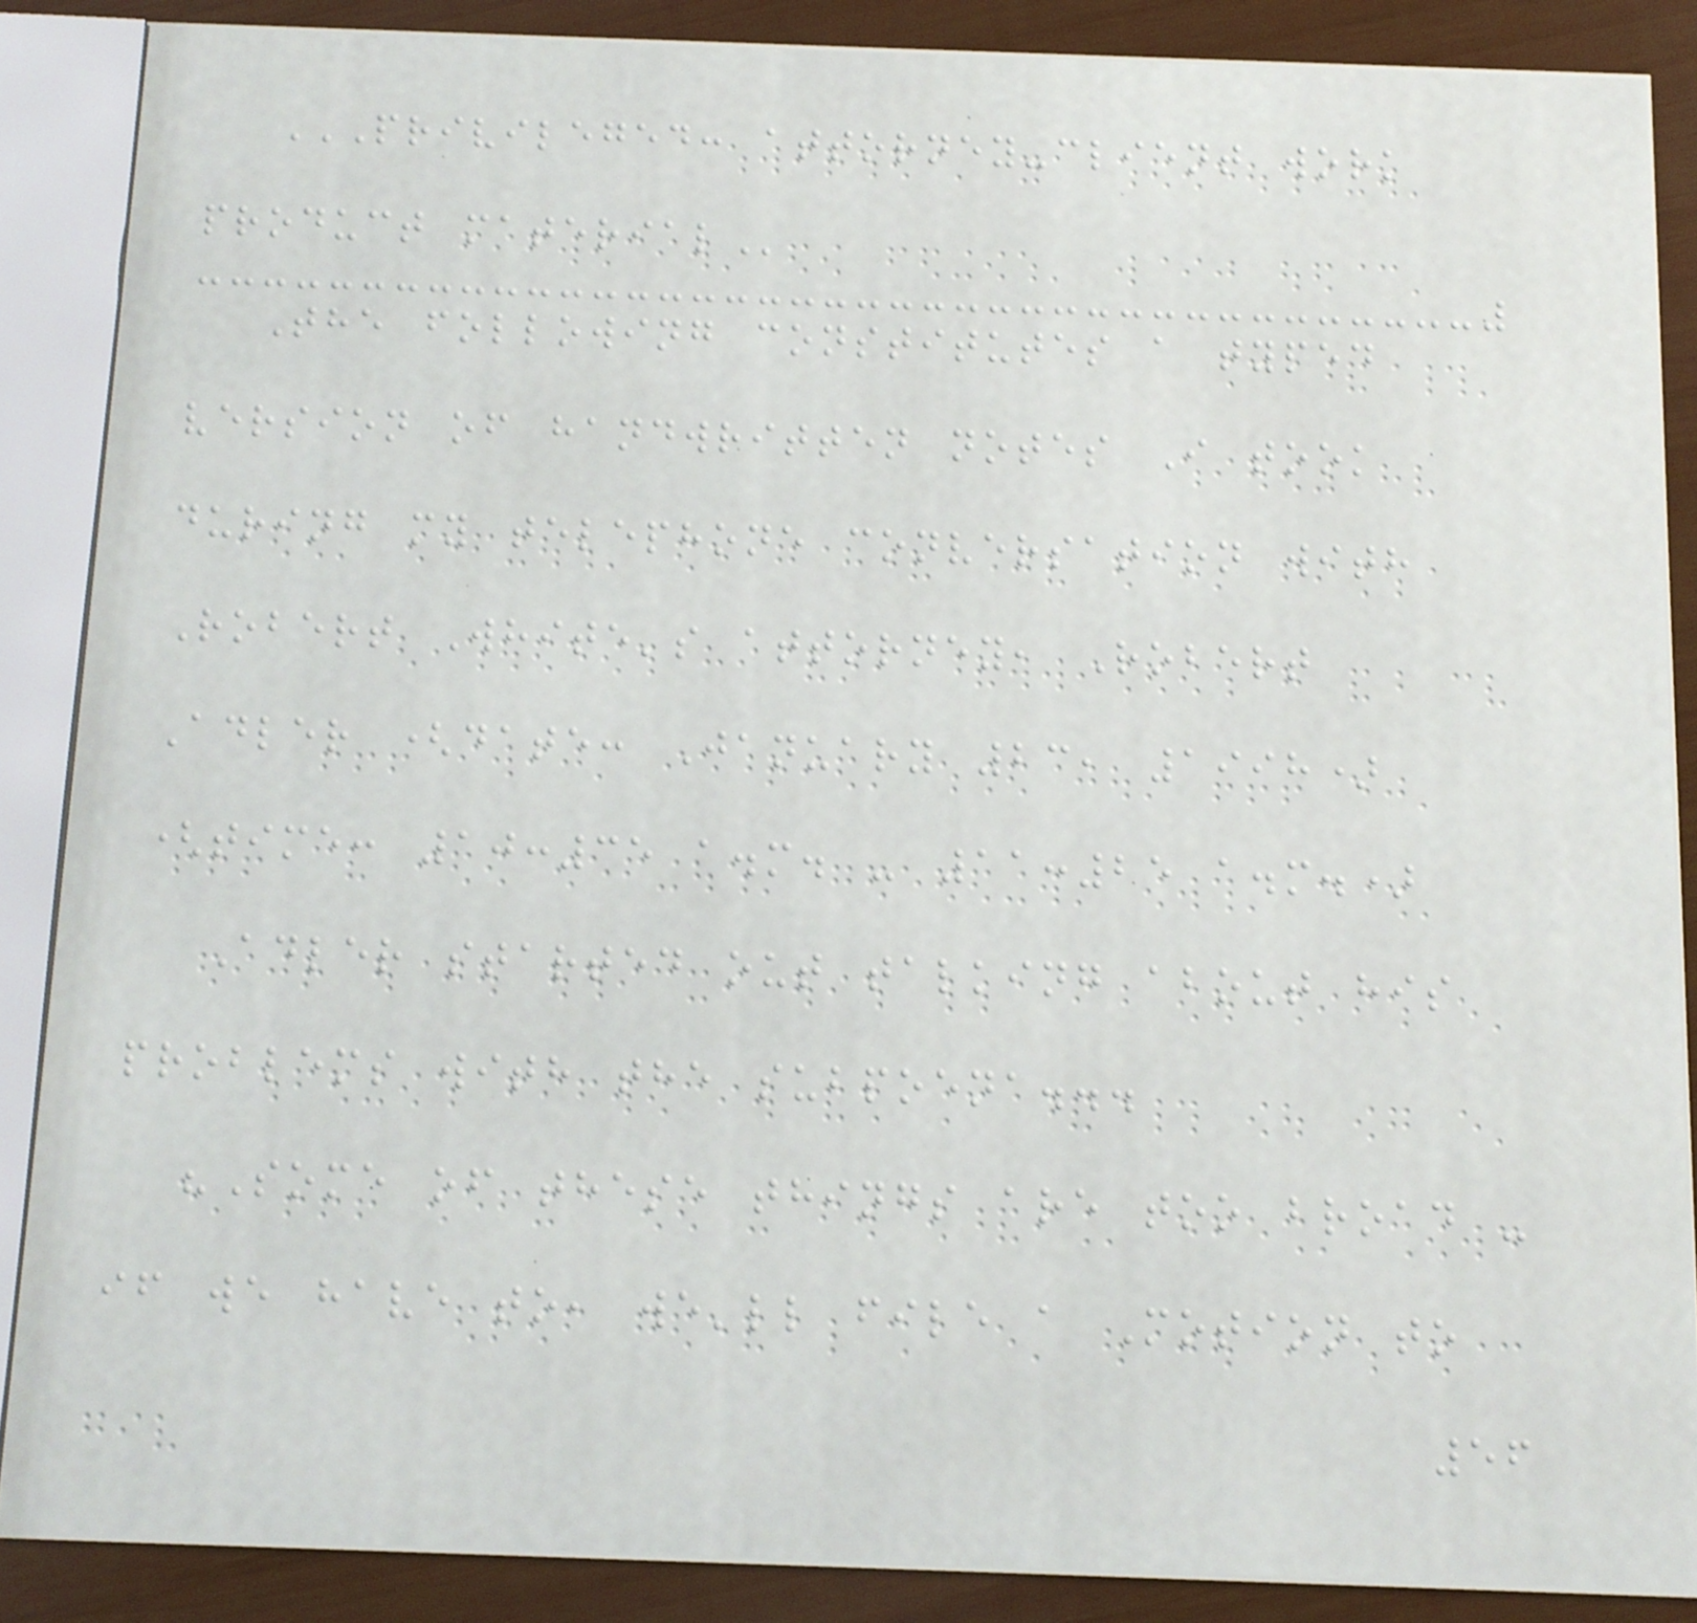PRIVILEGED: ATTORNEY-CLIENT WORK
PRODUCT MATERIAL
The following constitutes a typed
version of handwritten notes I took
during my telephone conversation with
Robert White's attorney, Robert
Adler (date: January 23, 1998)
(time: 10:35 a.m. - 11:25 a.m.)
Adler started out talking about his
problems with the subpoena...
"Some of these things are too broad -
if we have to, we'll file a Motion to
56
